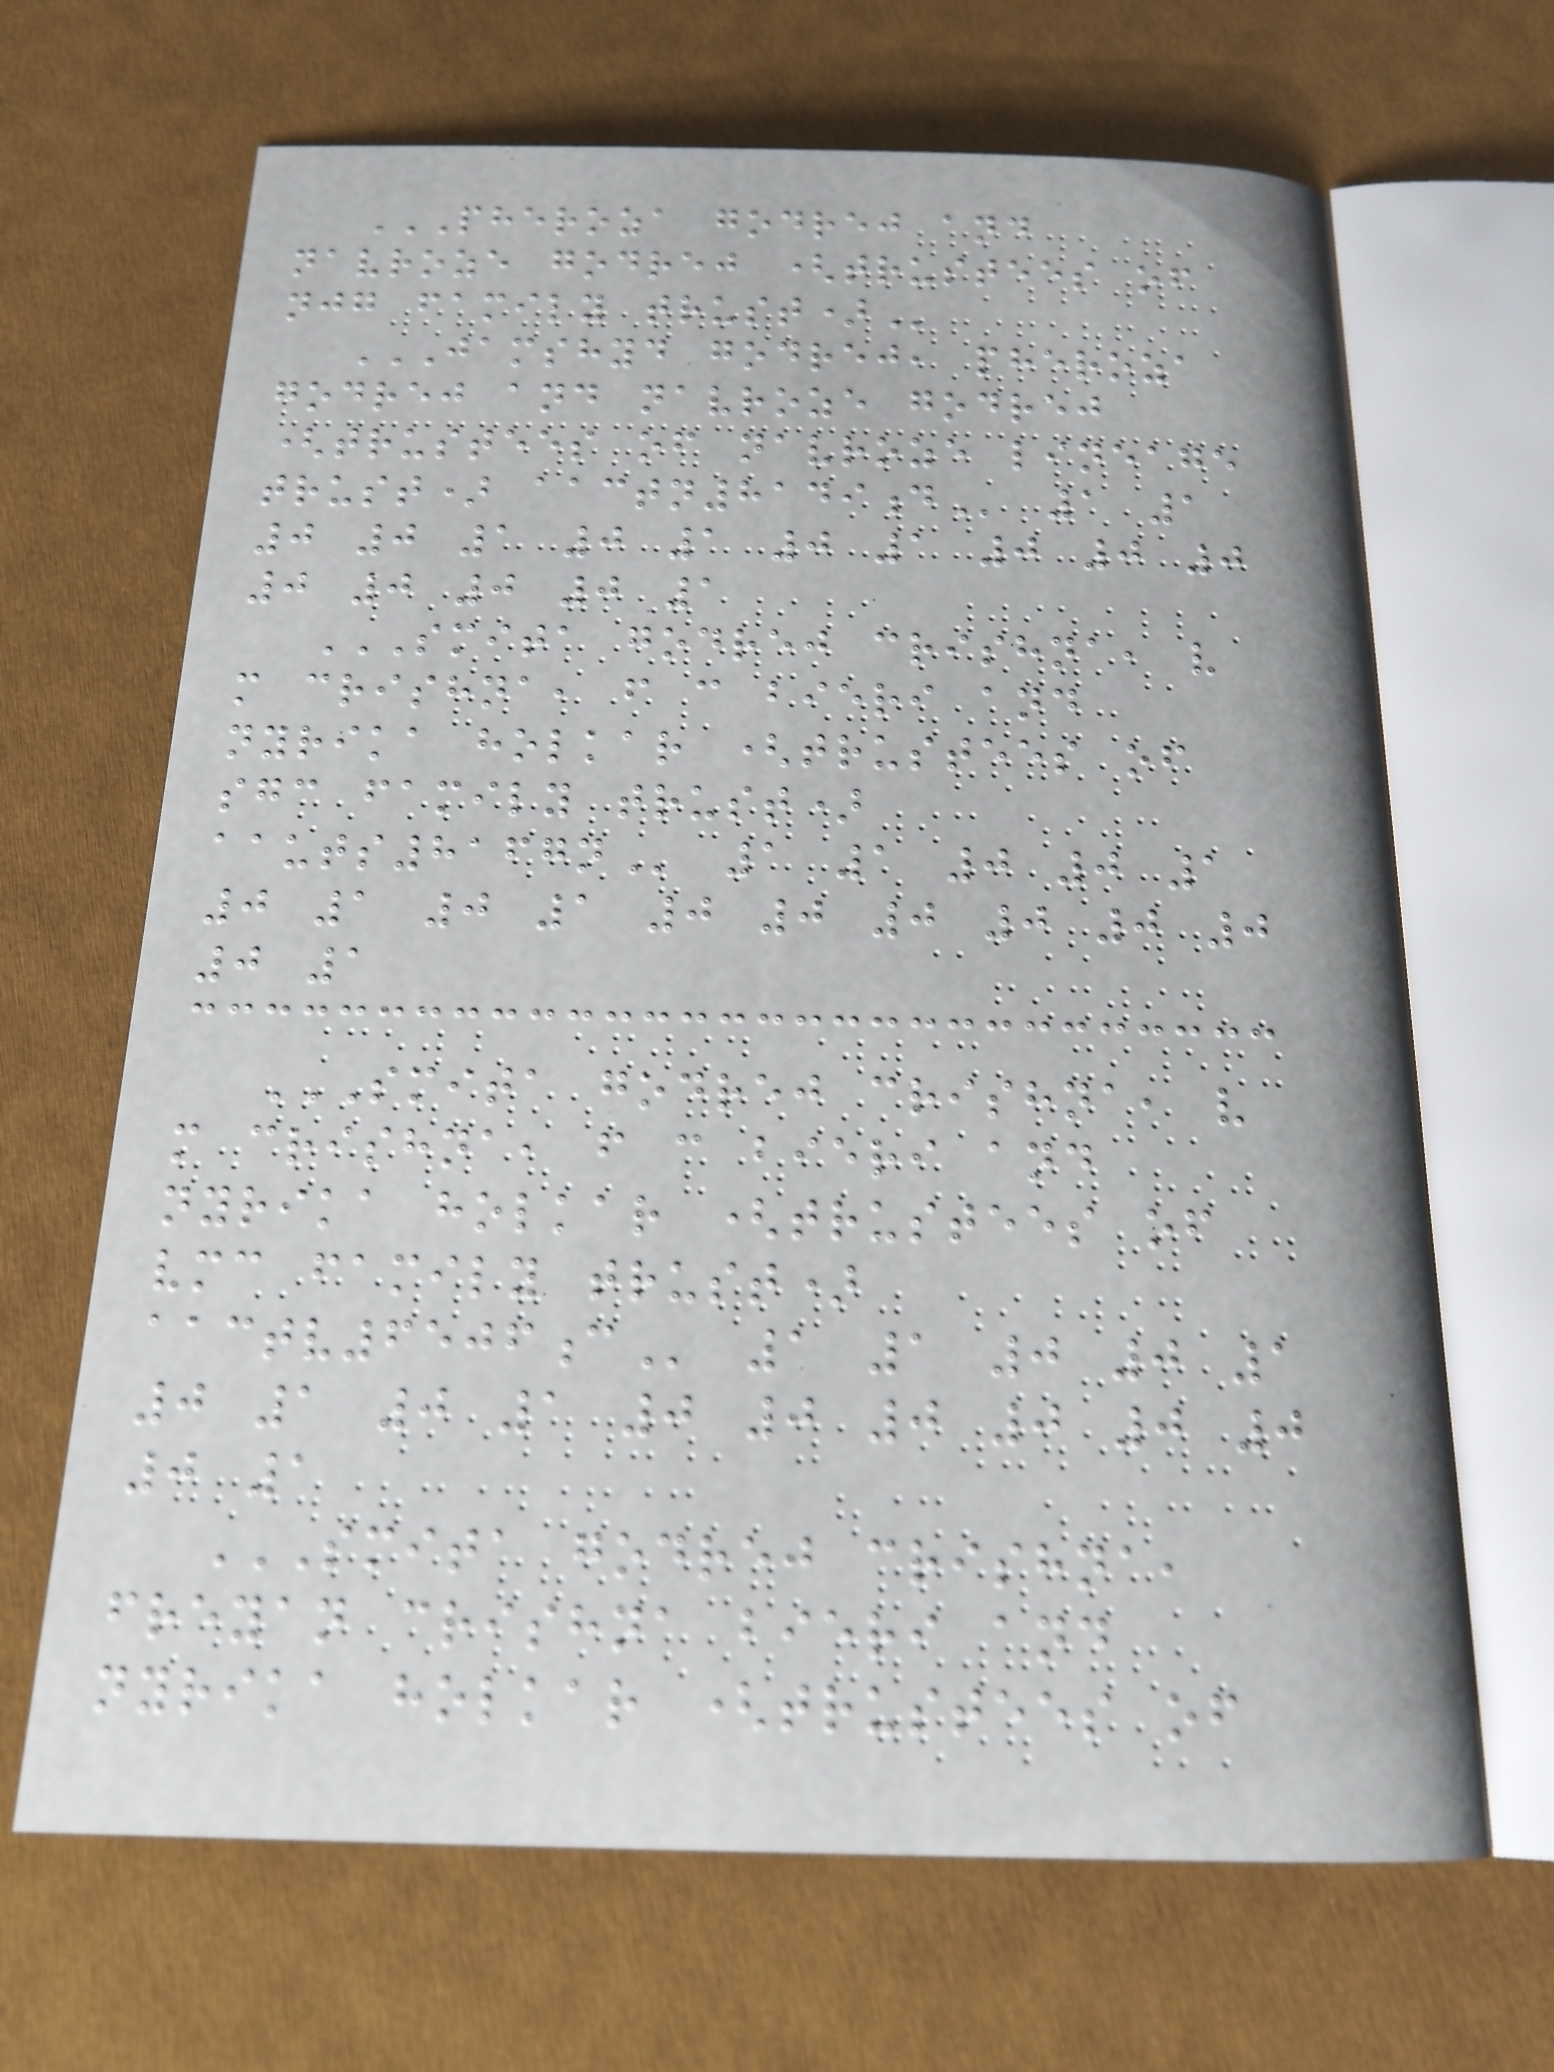PHEROZA GODREJ AND
NAVROZE GODREJ (TRUSTEES OF
NJG FAMILY TRUST)
JAMSHYD GODREJ, PHEROZA
GODREJ AND NAVROZE GODREJ
(TRUSTEES OF NAVROZE LINEAGE
TRUST) AACTN8149D 1 1
0 0 1 0 1 0 1 0 0 0
0 0 0 0 1
SMITA GODREJ CRISHNA, V
M CRISHNA, F C BIERI AND
NYRIKA HOLKAR (TRUSTEES OF
SGC FAMILY TRUST)
AAUTS8167N 1 1 0 0 1
0 1 0 1 0 0 0 0 0 0
0 1
SMITA GODREJ CRISHNA, V
M CRISHNA, F C BIERI AND
NYRIKA HOLKAR (TRUSTEES OF
VMC FAMILY TRUST)
AACTV6506C 1 1 0 0 1
0 1 0 1 0 0 0 0 0 0
0 1
SMITA GODREJ CRISHNA,
FREYAN CRISHNA BIERI AND
NYRIKA HOLKAR (TRUSTEES OF
